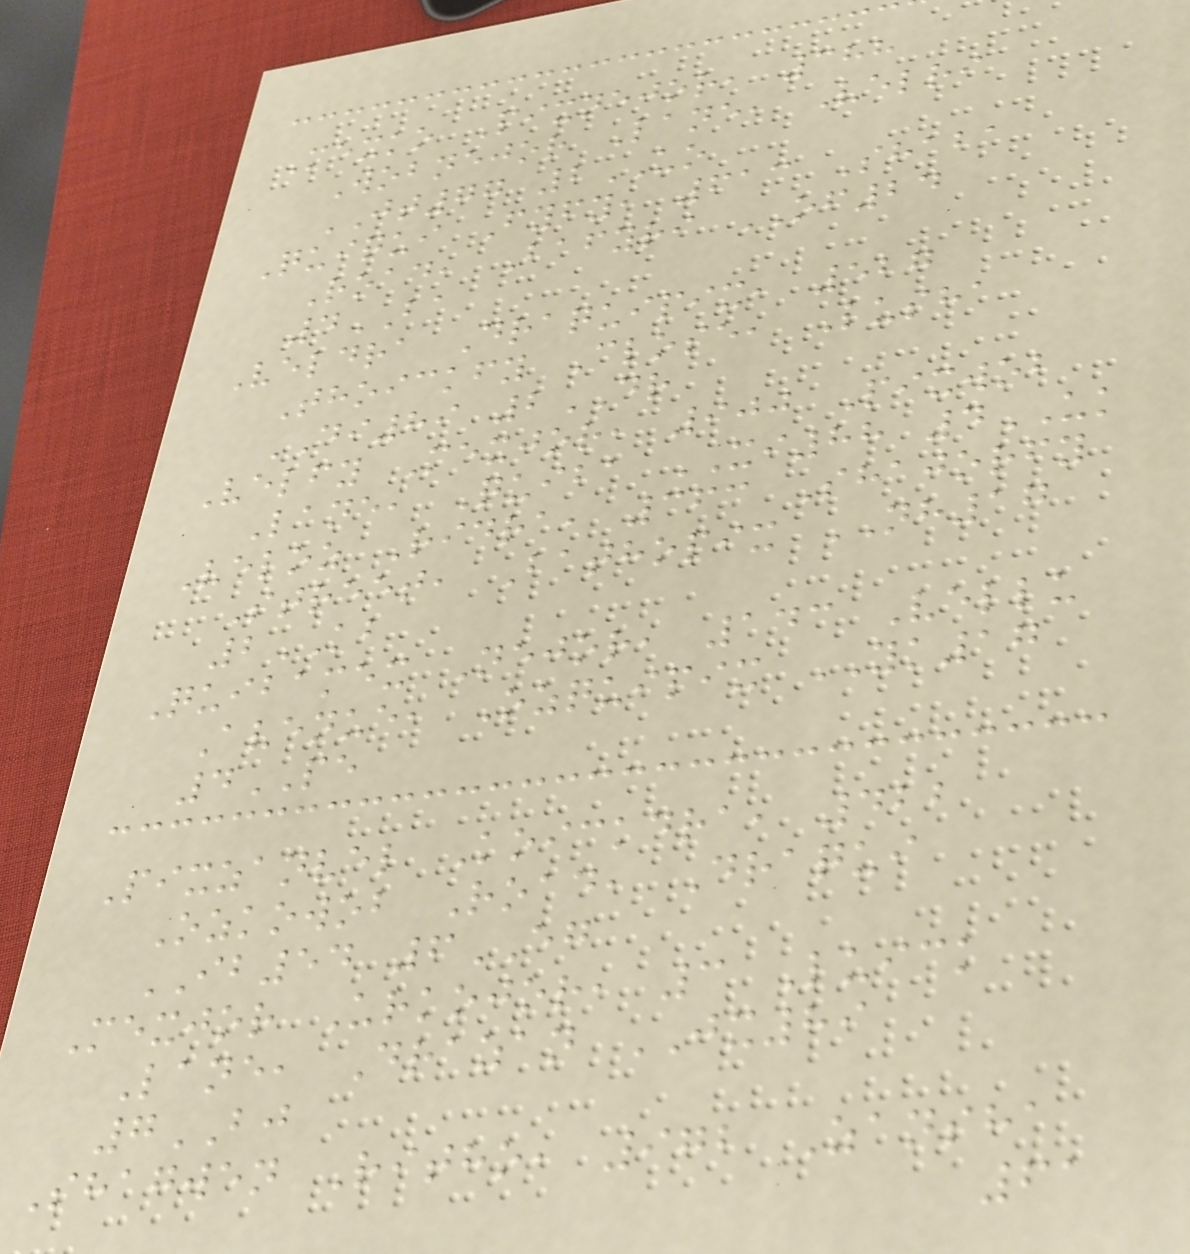Mexko Pixnejor, 388
Wobnejor Lane, Velri
JT77 2UO
Quiqui Fyfy, 613 Shaba
Road, Bafyri OF24
4BA
Veldra Draquipix, 527
Thoickfy Close, Lusha
DI89 2DR
Velfy Mexjor, 900 Pixwob
Lane, Quiba XI88 4UK
Veloz Ridra, 363 Shajorfy
Street, Bathopix NH17
2KB
Quibamex Nejor, 143 Vellu
Avenue, Ozquipix YK17
4PE
Pixzanvel Koickdra, 422
Ozkowob Road, Draqui
IB54 6EG
Mexjor Urkojor, 3 Luick
Lane, Drazan JX89
7BJ
Shagwen Ritho, 972 Zansha
61
